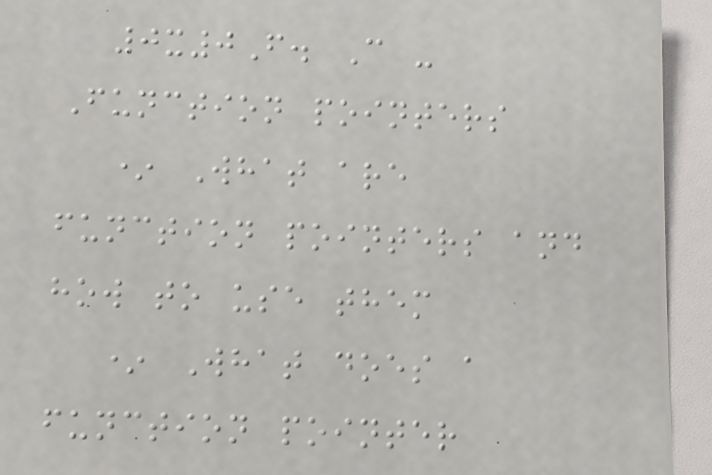0x0F. C -
Function pointers
* What are
function pointers and
how to use them
* What does a
function pointer
